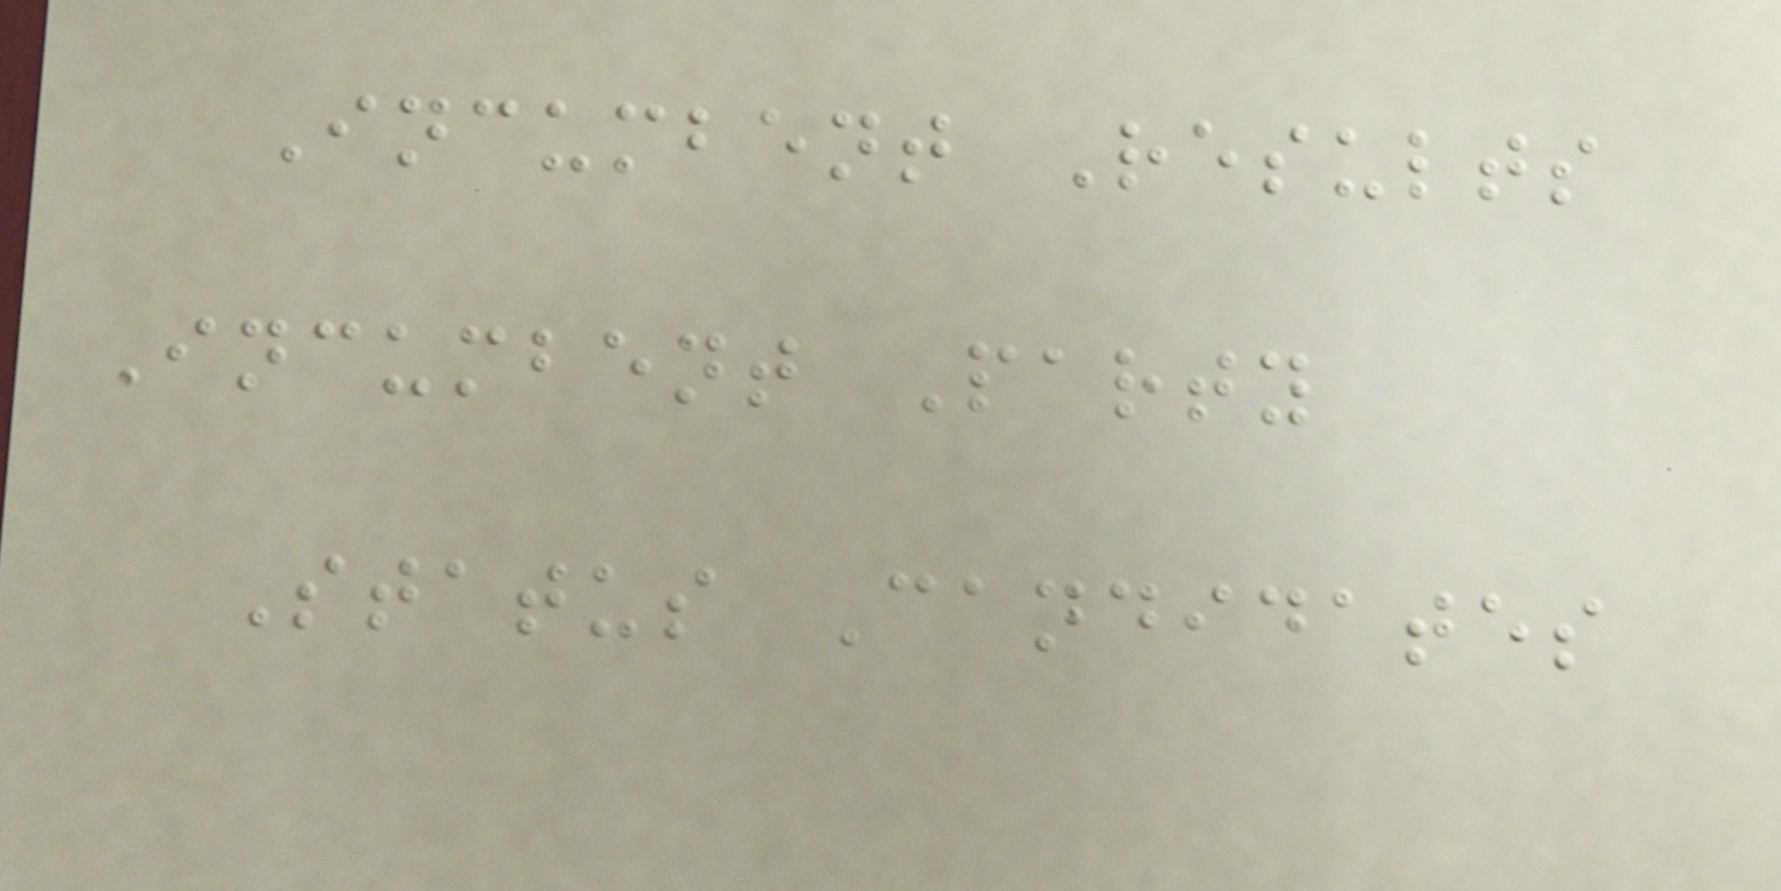Incumbent Results
Incumbent Party
Status Candidates
